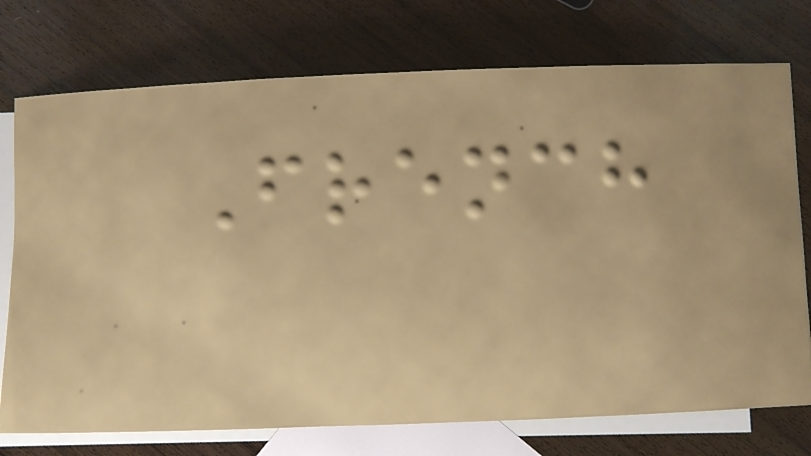French
